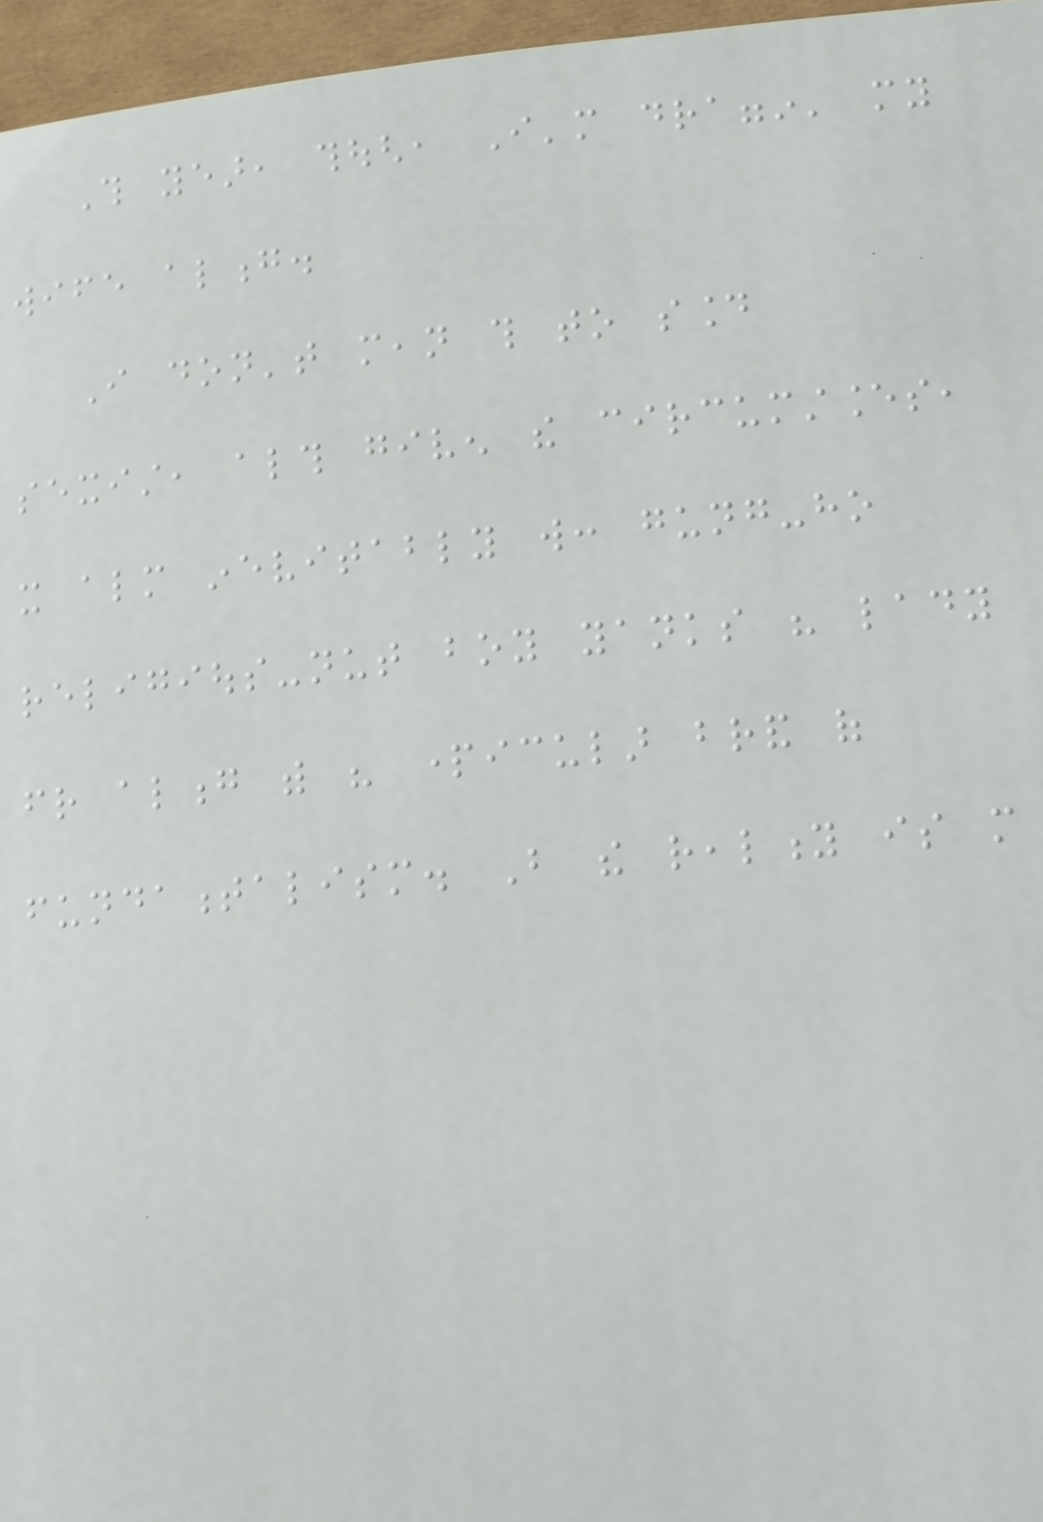This year, though, I'm draggin' my
wife along.
I don't mean this to sound
sexist, although given the circumstances,
it almost inevitably will: gung-ho
religious-nut boy yanks his lady
friend along with his particular brand of
fundamentalism. But the reality is more
